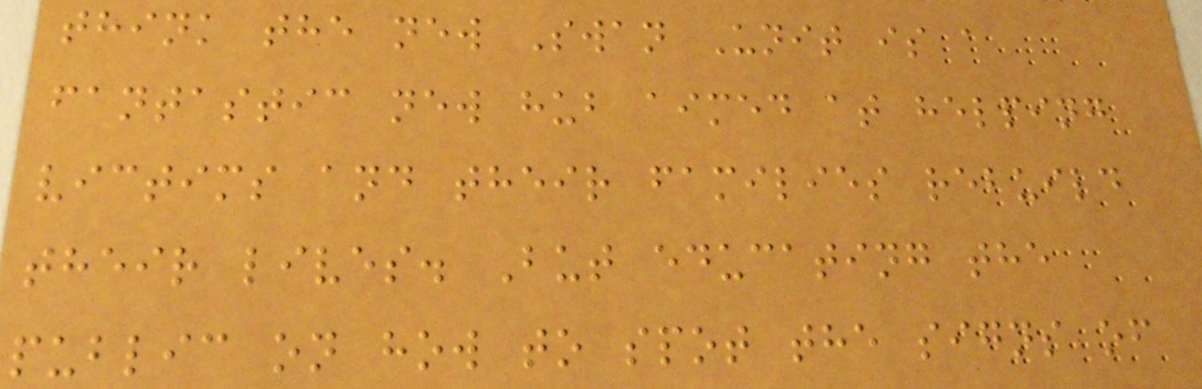think the new Swan Unit is a
fantastic new hub aimed at helping
victims and their families rebuild
their lives. But educating the
public on how to spot the signs of
